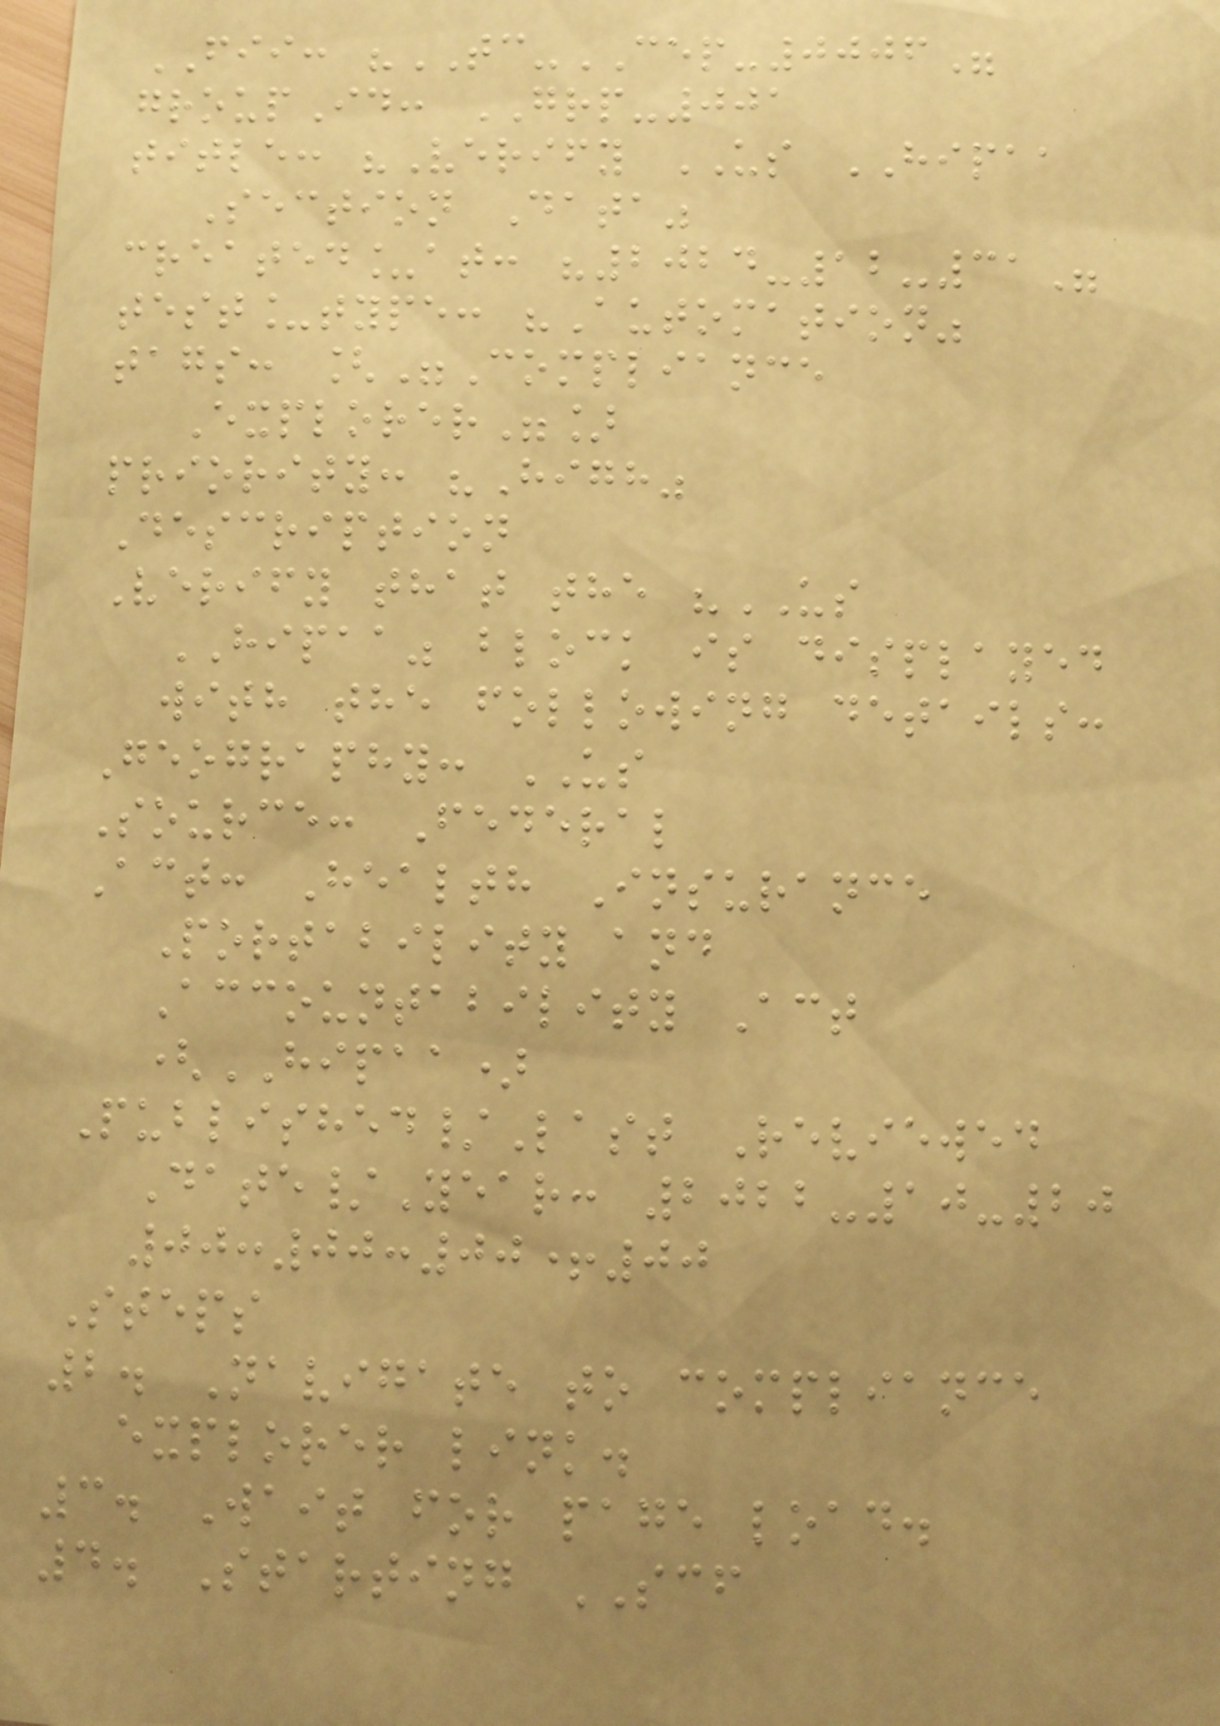FII: "TC-CEP-0006"
groupId: GRP-001
title: "Verify US HIPAA
Section Data"
created_at: "2024-12-31"
test_type: "Automation"
tags: ["Compliance
Explorer"]
priority: "High"
Description
Verify that the "US
HIPAA" block is displayed
with the following details:
Geography: US
Source: Federal
Act: Health Insurance
Portability and
Accountability Act
(HIPAA)
Published/Last Reviewed
Date/Year: 2022-10-20
00:00:00+00
Steps
2. Navigate to compliance
explorer link.
3. Wait for page load.
4. Starting SCF
